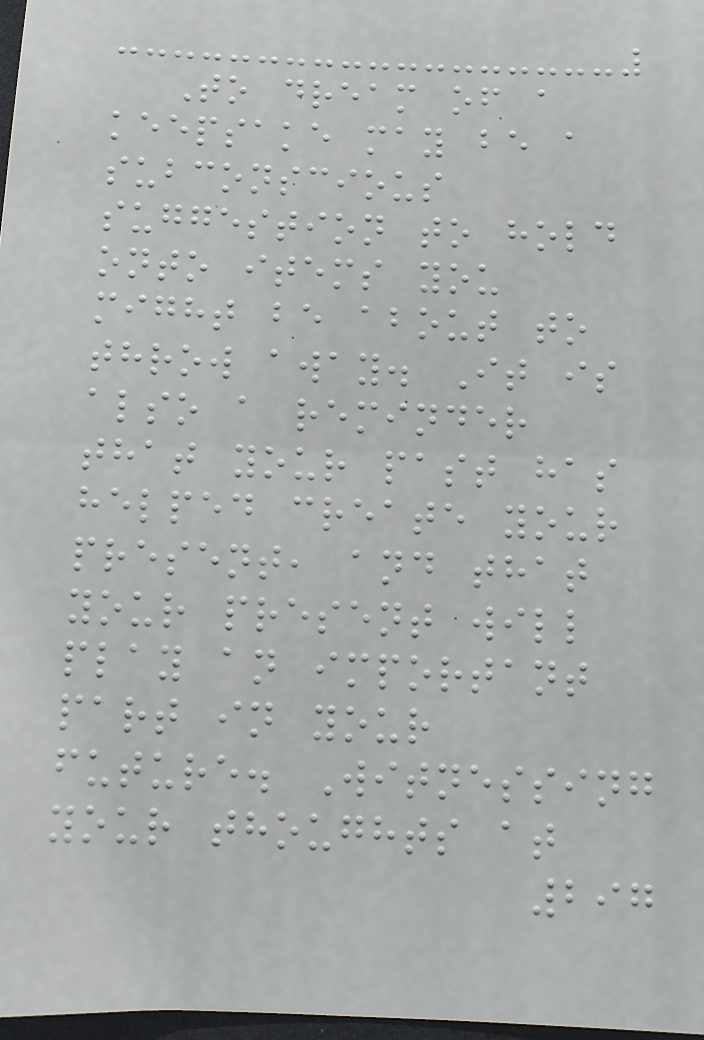To dream of a
keepsake may be a
subconscious
suggestion to hold
onto items you
might be about to
throw away. It is
also a reminder
that your past has
helped create your
present, and that
your present will
play an important
part in your
future. Witnessing
your thoughts at
297
